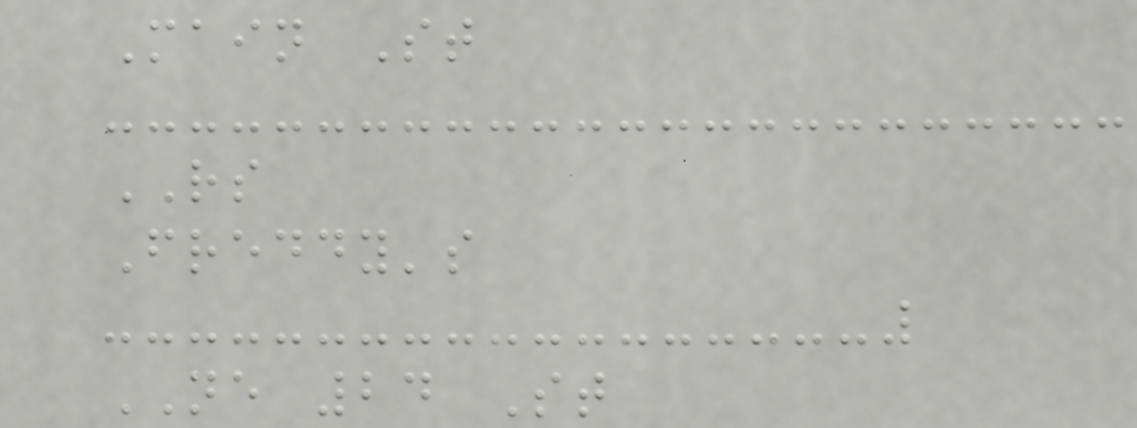Main St
RS
Freddy's
NE 24 St
